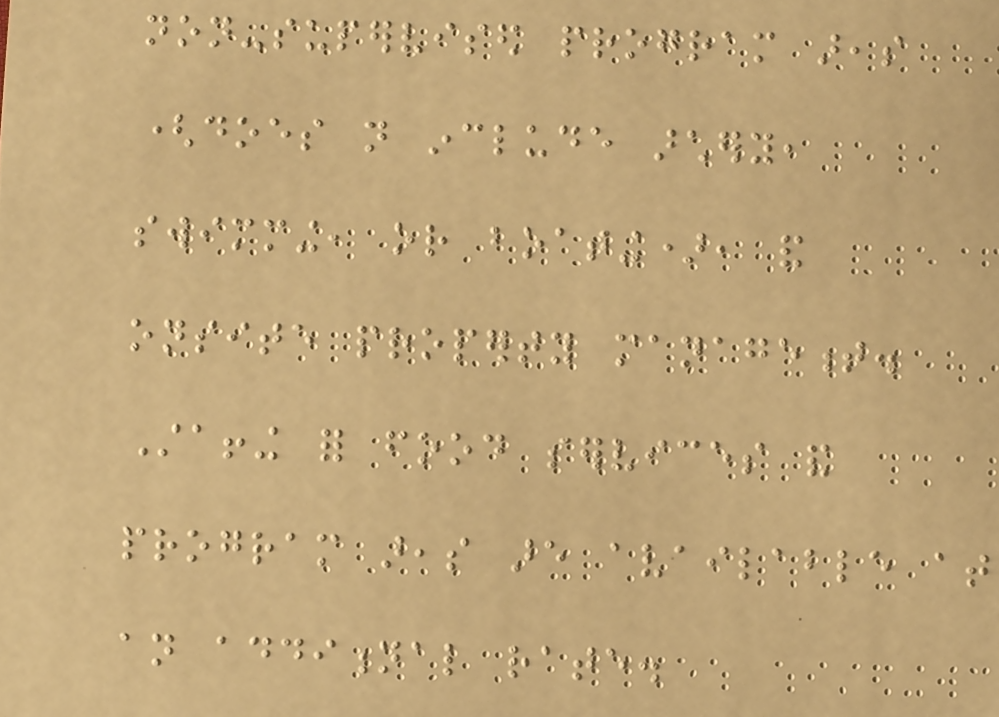non-supervised program areas
(does not include archery,
swimming, or boating), and
onsite property management.
Staffing for food services and
program areas are available at
an additional rate.
